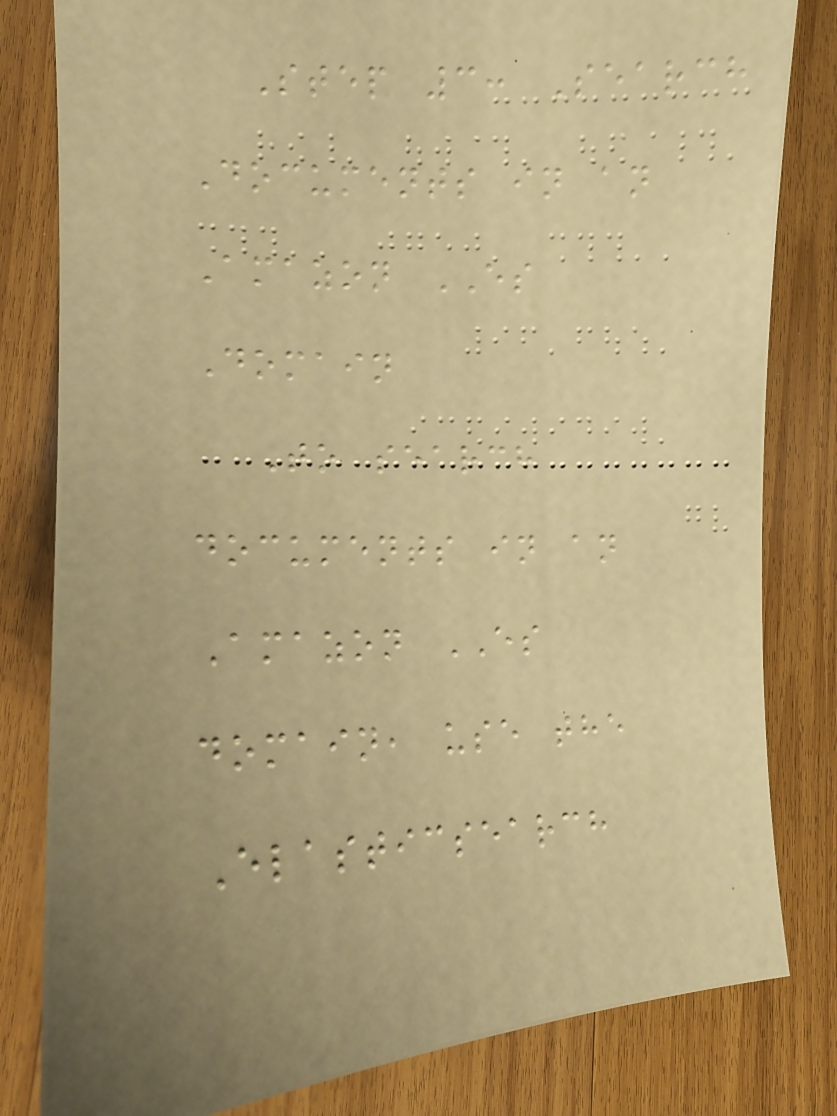Step 3: Search
Documents in an
Amazon ES
Domain
To search
documents in an
Amazon ES
domain, use the
Elasticsearch
